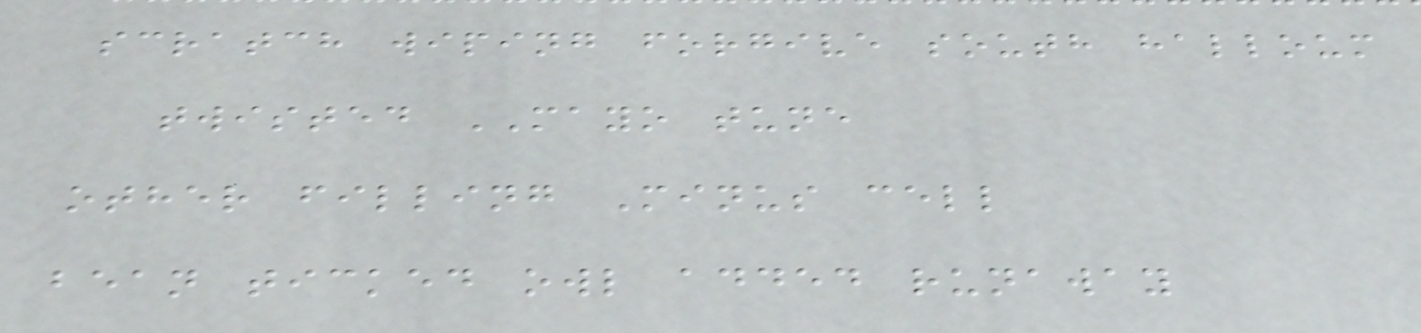scratch wiping forgive south halloum
twisted MAYO tune
other filling Minus cell
bean ticked owl added runaway
